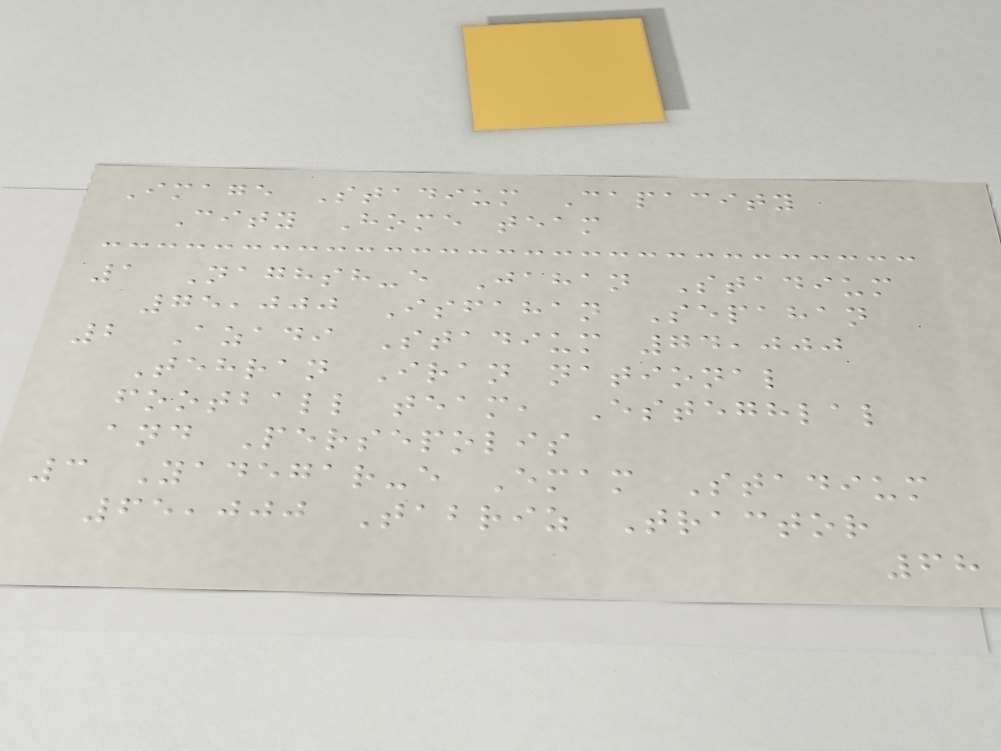Image Stadium Capacity
City Home team
1 Naghsh-e Jahan Stadium
75,000 Isfahan Sepahan
2 Azadi Stadium 74,000
Tehran Iran national
football team, Esteghlal
and Persepolis
3 Yadegar-e Emam Stadium
65,000 Tabriz Tractor
68
